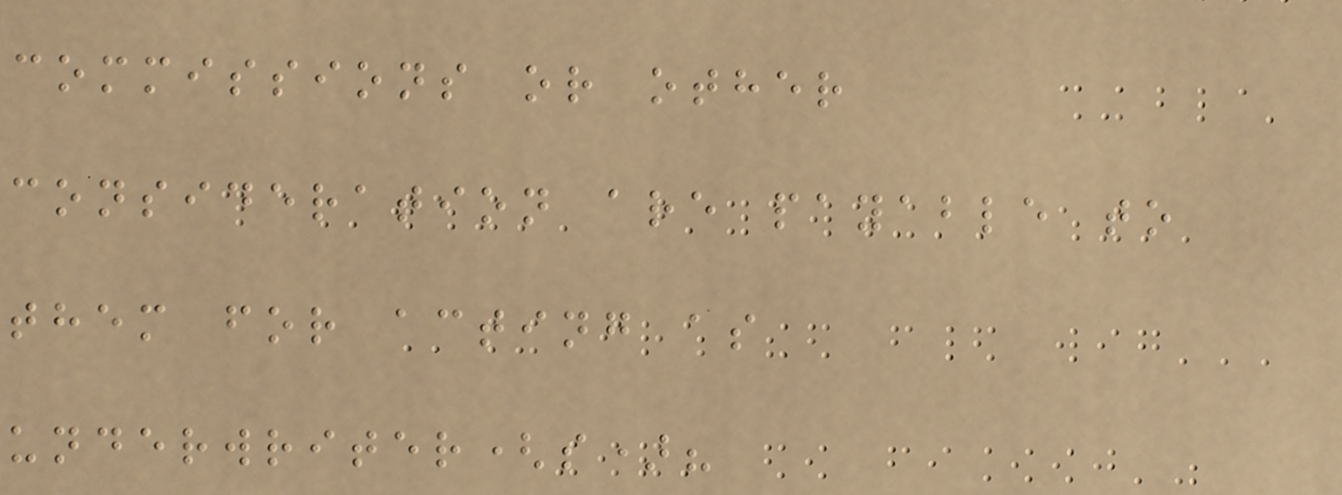commissions or other
consideration are payable to
them for acting as
underwriter(s)?
